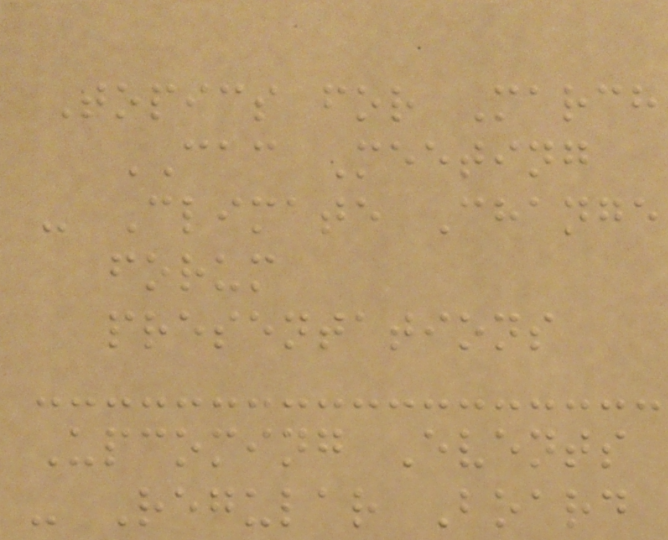Topics for March
CAC Meeting
- Climate Change
forum
presentations
Upcoming Events
- Regular Board
